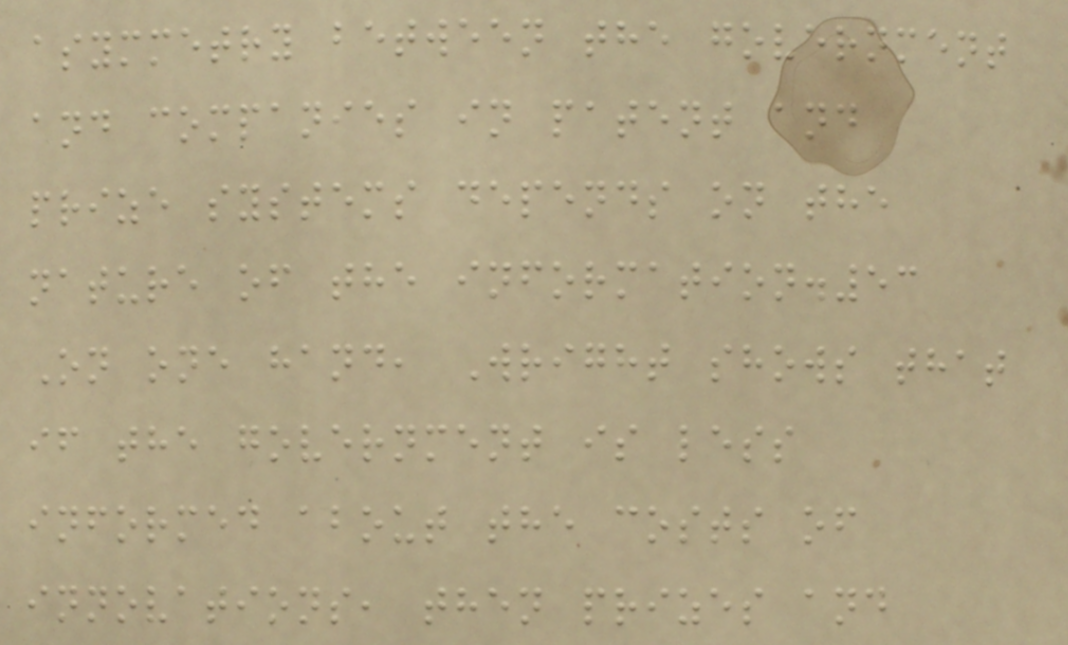asymmetry between the government
and companies in patent and
prize systems depends on the
nature of the information.53
On one hand, Wright shows that
if the government is less
informed about the costs of
innovations, then prizes and
